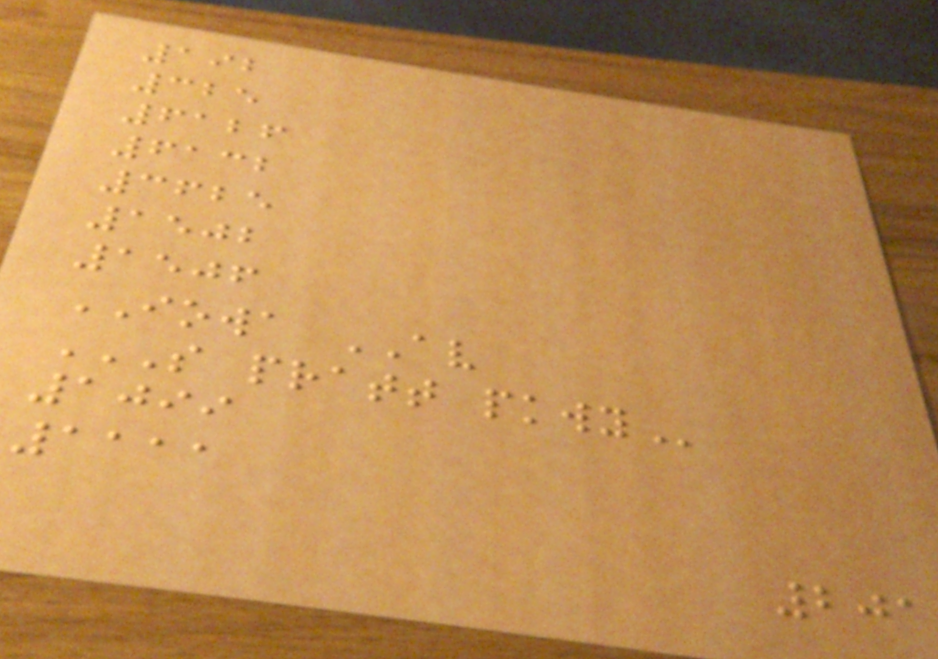192
325
6126
6132
3625
1502
1506
IOWA AV
S PRATT PKWY
1099
1111
201
